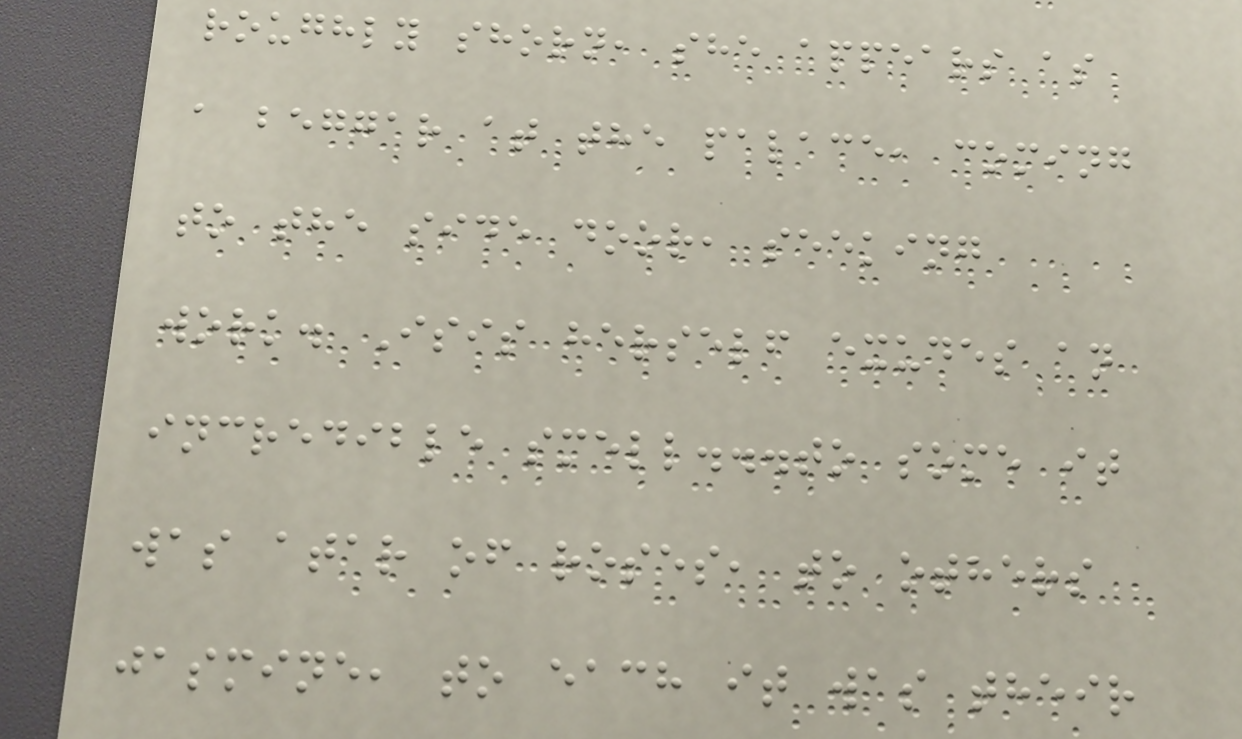roughly shorn, she appears as
a beggar at the palace, coming
to the side door, seeking
work. Isis herself exudes an
incredible smell...to some it
was atar of roses, to others
jasmine, to each it was their
